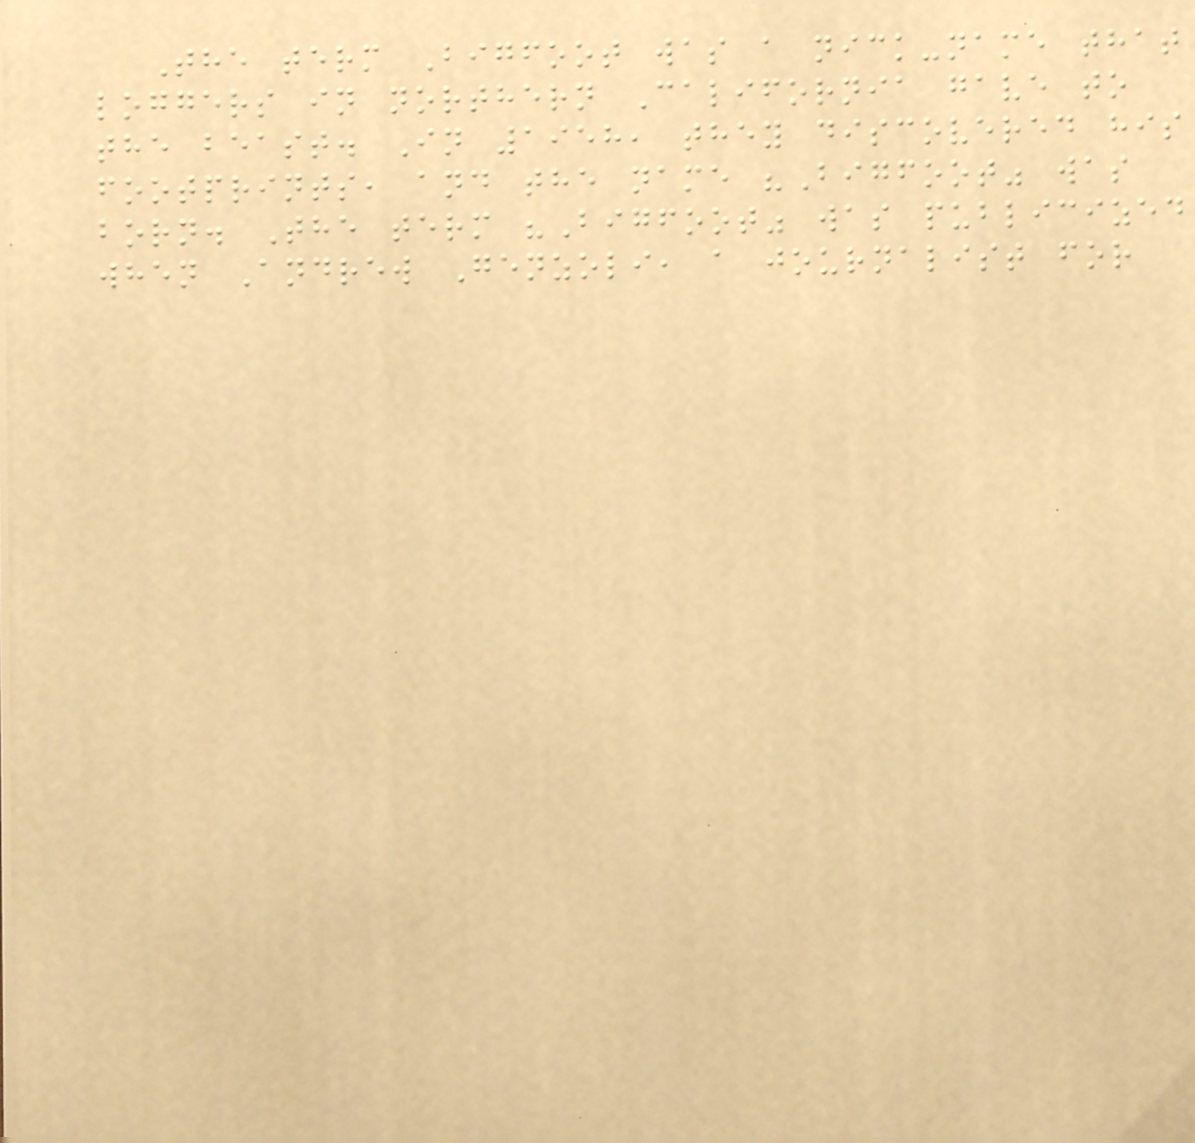The term Bigfoot was a nick-name that
loggers in northern California gave to
the beast. In 1958, they discovered his
footprints, and the name "Bigfoot" was
born. The term "Bigfoot" was publicized
when Andrew Genzoli, a journalist for
